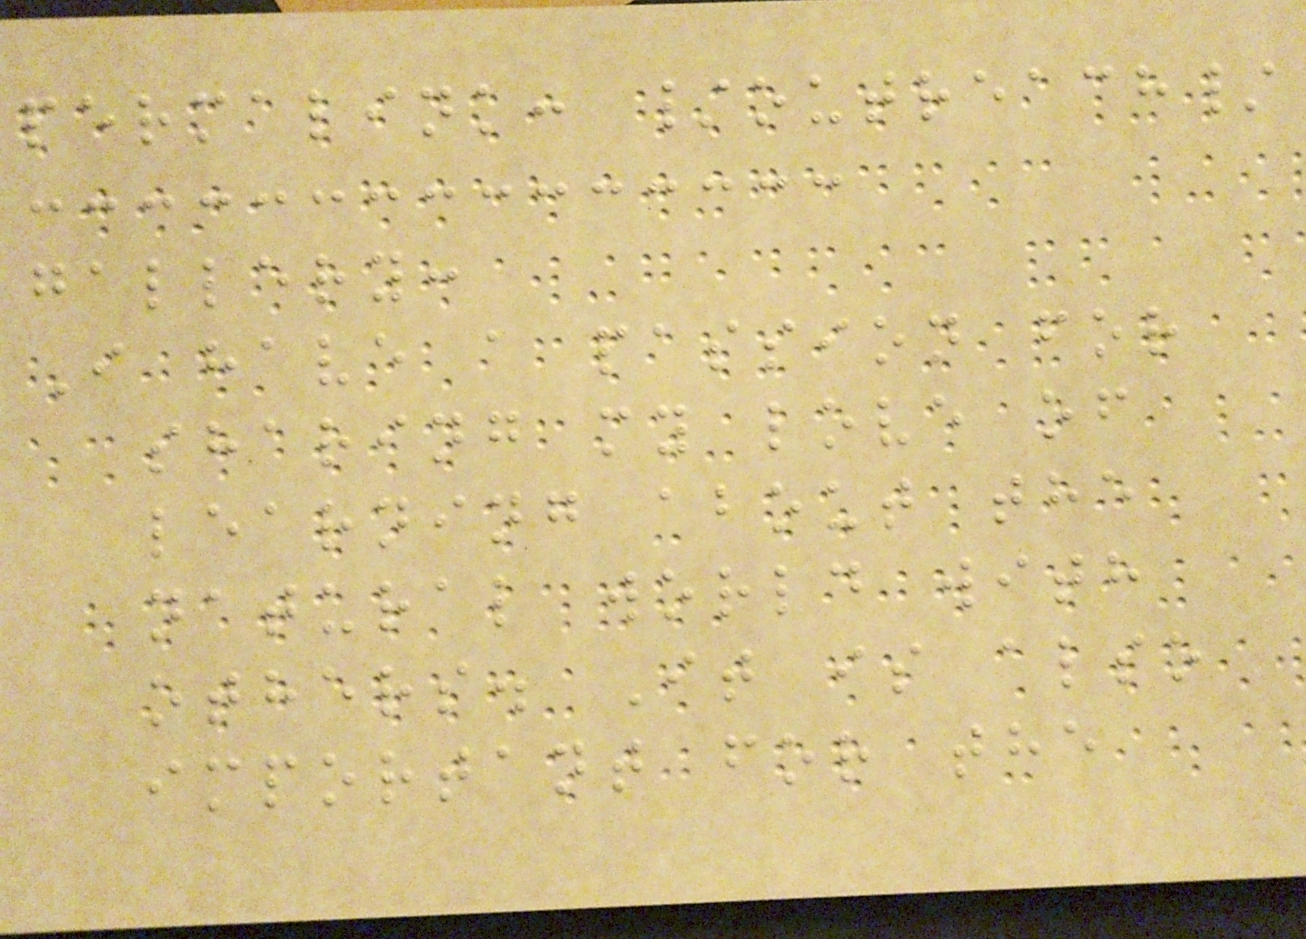permalink: /outreach/
gallery:
I have a passion for
sharing my love of
learning about the
natural world with
others. It is also
important for the
